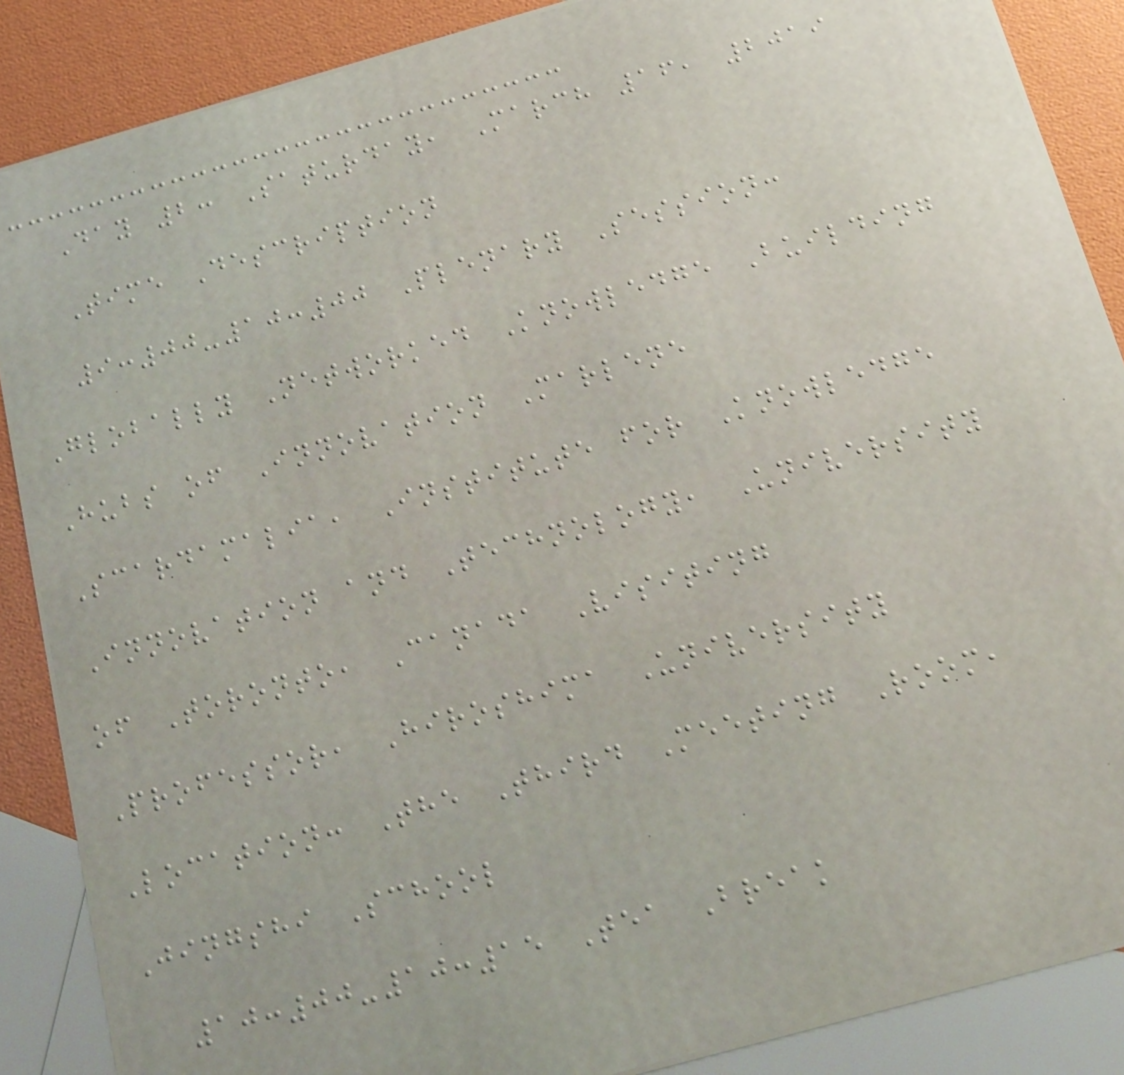Day 2: Saturday, March 16, 2019
Time Description
9:00-10:00 Plenary Session:
Globally Networked Knowledge Building
Hubs of Innovation Marlene
Scardamalia, Institute for Knowledge
Innovation and Technology, University
of Toronto, Canada Visiting
Professor, Hiroshima University
Location: The Third Meeting Room,
Jingshi School
10:00-10:15 Tea Break
